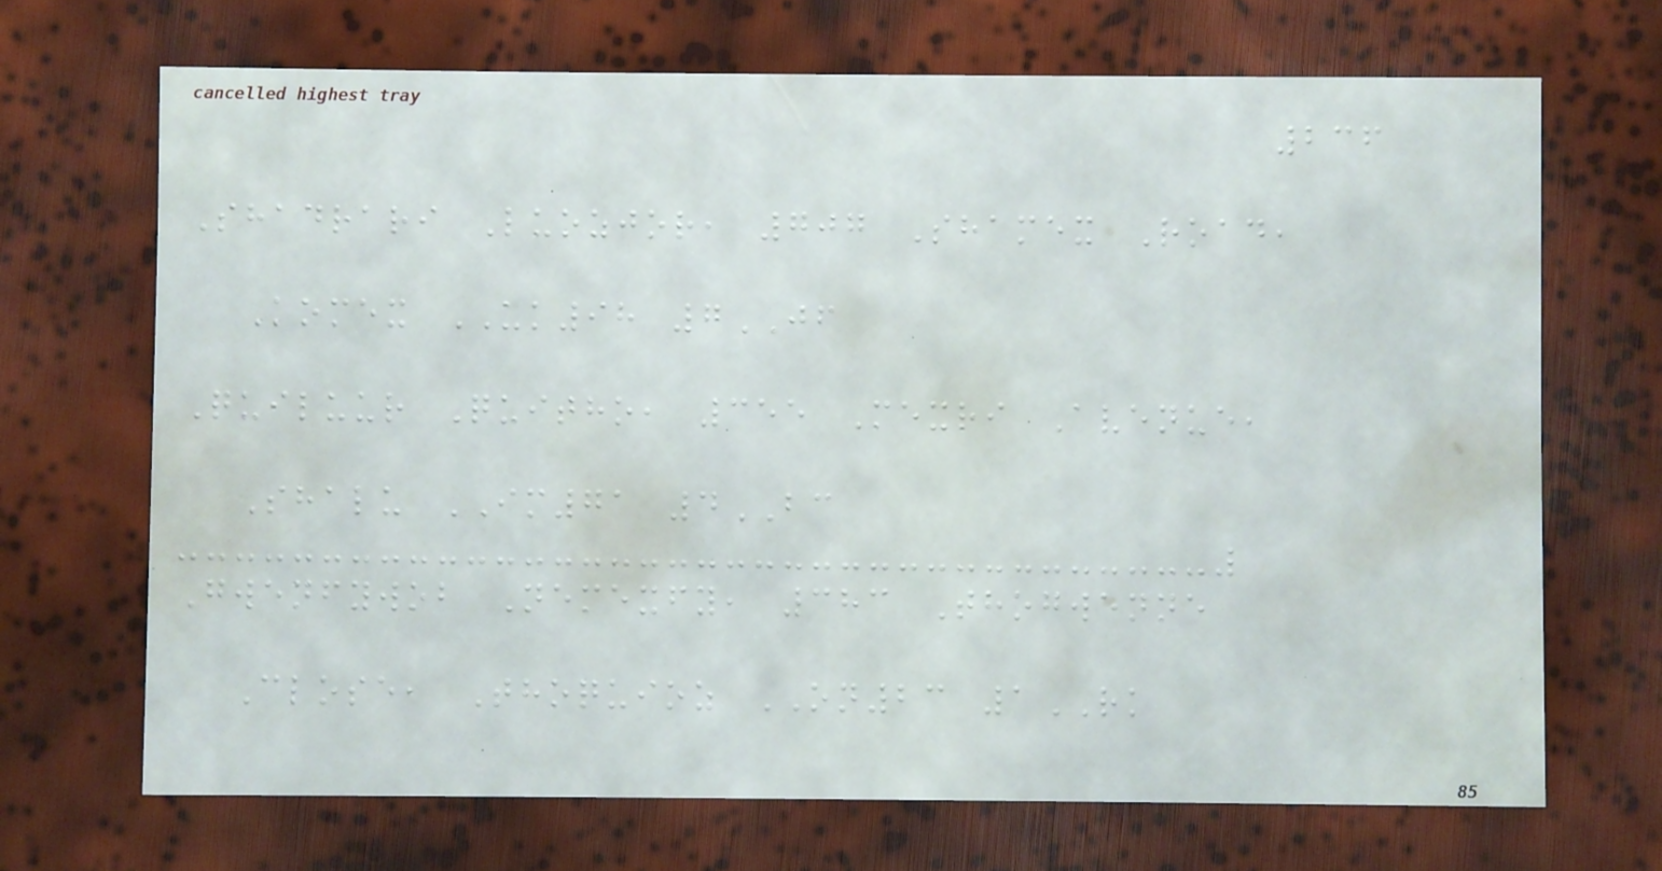236
Shadrari Luozjor, 707 Shamex Road,
Komex UK98 7JF
Quiluur Quitho, 355 Mexri Avenue,
Shalu IM71 4BC
Gwenfywob Nemexfy, 383 Thogwenne
Close, Thoquioz ON23 1RK
